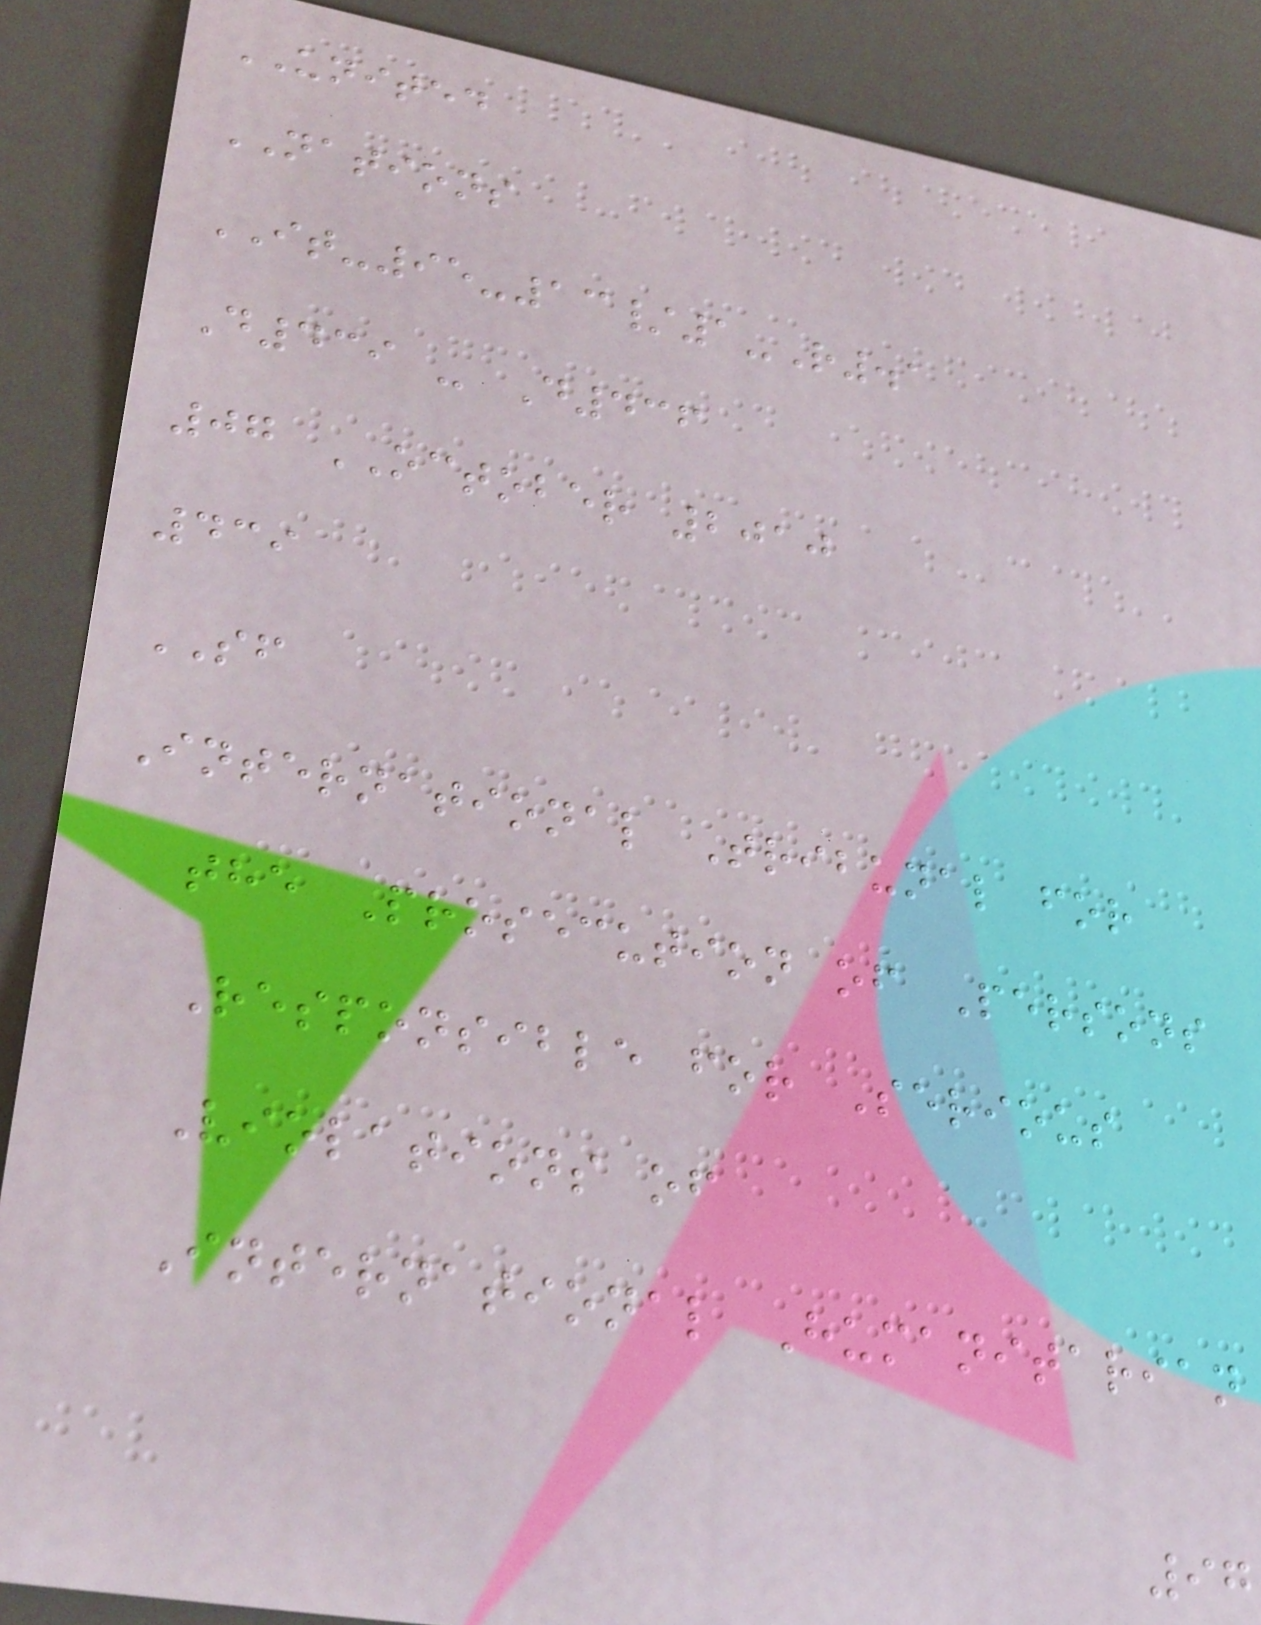UNITED
NATIONS
IT-95-13/1-R.1
D439 - D436
07 OCTOBER 2010
439
SF
International Tribunal for
the Prosecution of Persons
Responsible for Serious
Violations of
International Humanitarian
97
